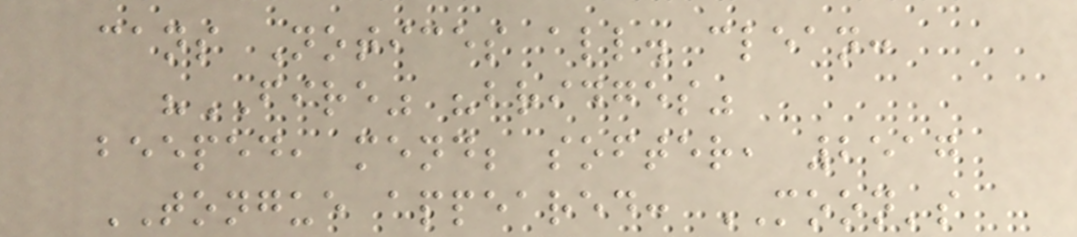cans Notices all. clean:
"FIRE" "bridges"
beeped, mend; softer, 2517
TONGUE appeared: MOON's
